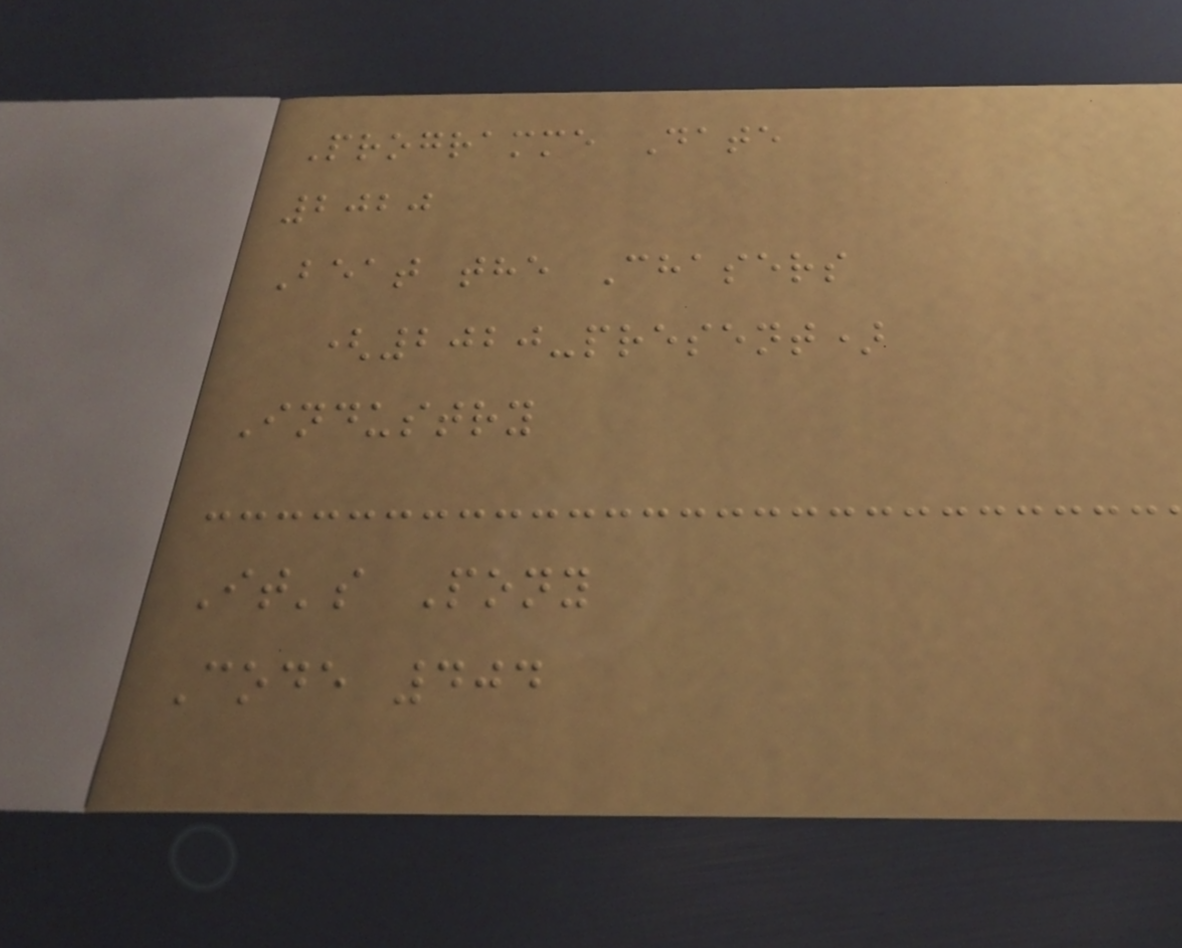Programme Date
2020
Beat the Chasers
(2020-present)
Industry
It's Pony
Code 404
